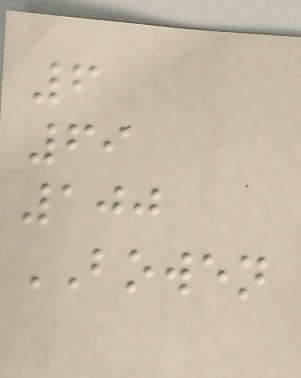6
69
100
BOWEN
